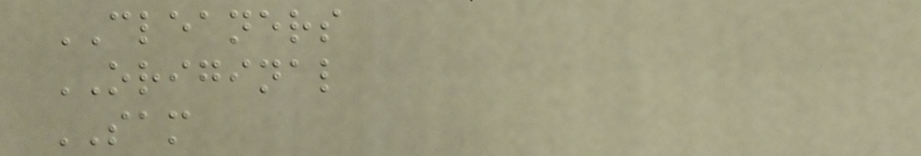CLEANERS
ORIGINAL
SAM
